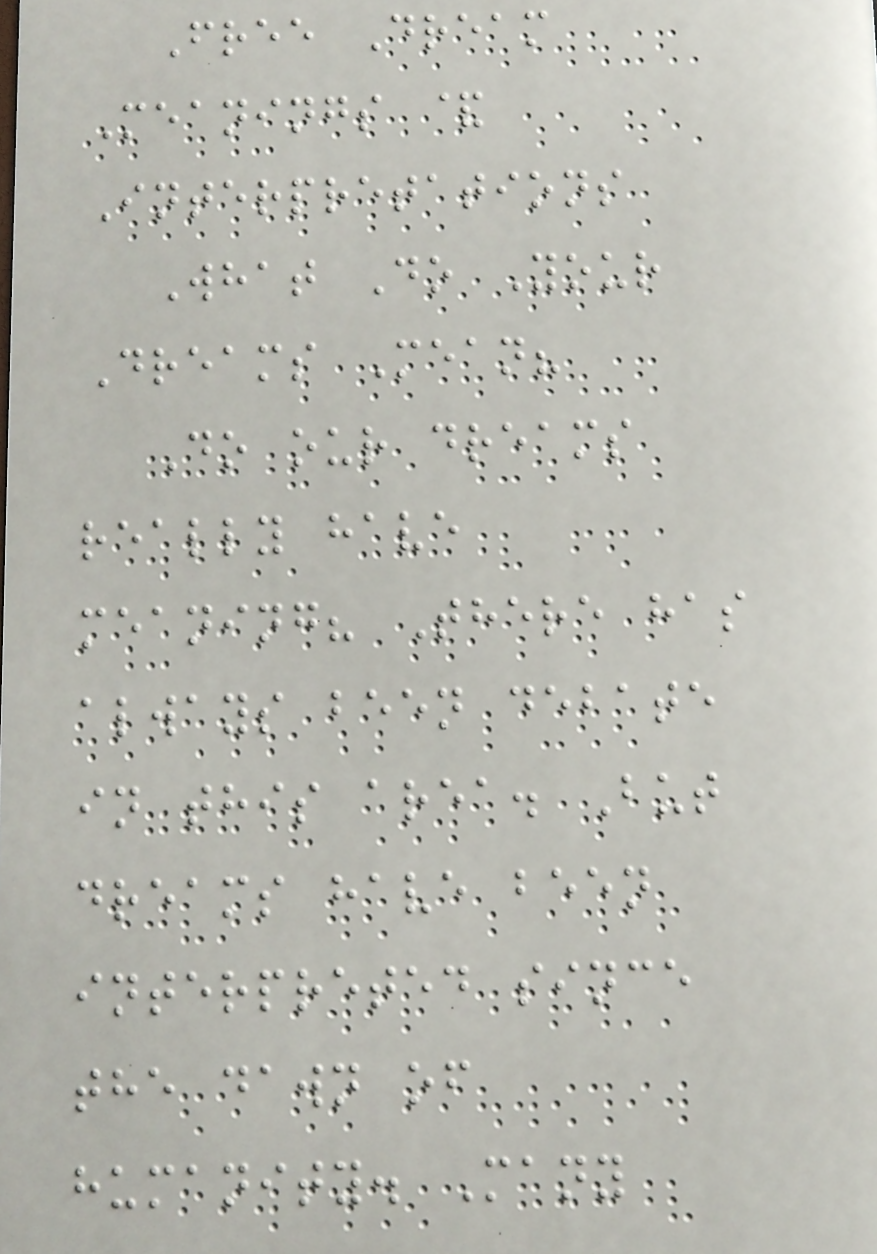Free Dream
Meanings &
Interpretations
What Do Your
Dreams Mean?
Do our dreams
really have
meaning? There has
always been debate
in this area. But
dreams have been
interpreted since
the dawn of
humanity. Many
